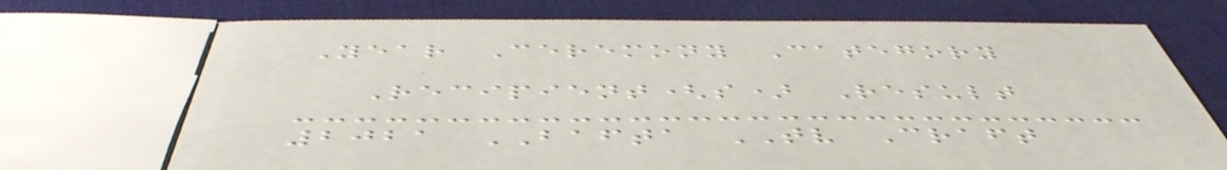Year Ceremony Category
Recipient(s) Result
2021 BAFTA TV Craft
